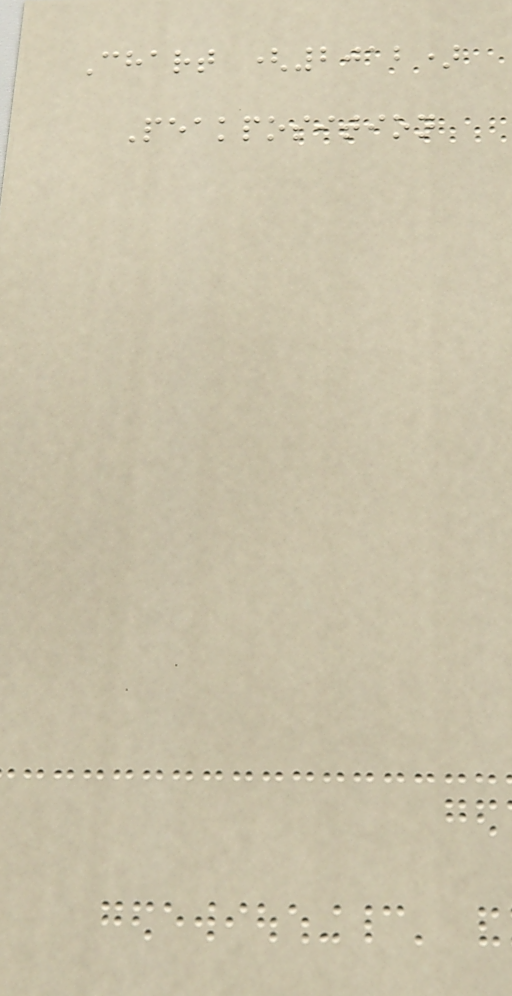Chart (2012)
Peakposition
